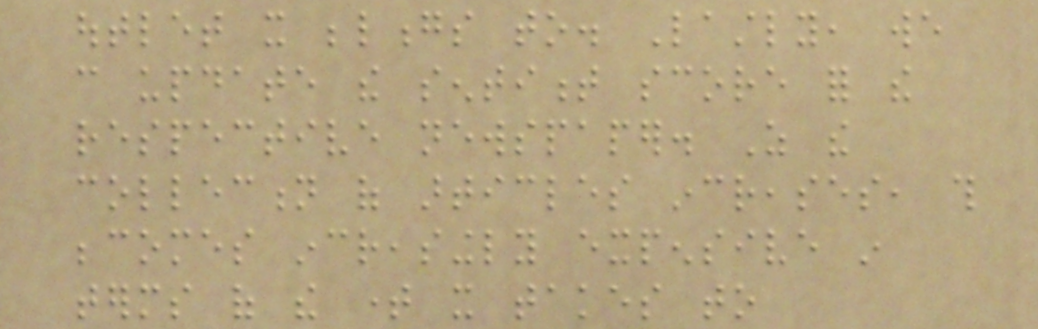outlet it belongs to. Lastly, we
can update the sentiment score for the
respective newspaper. As the
collection of articles increases, this
becomes increasingly expensive in
terms of the time it takes to
